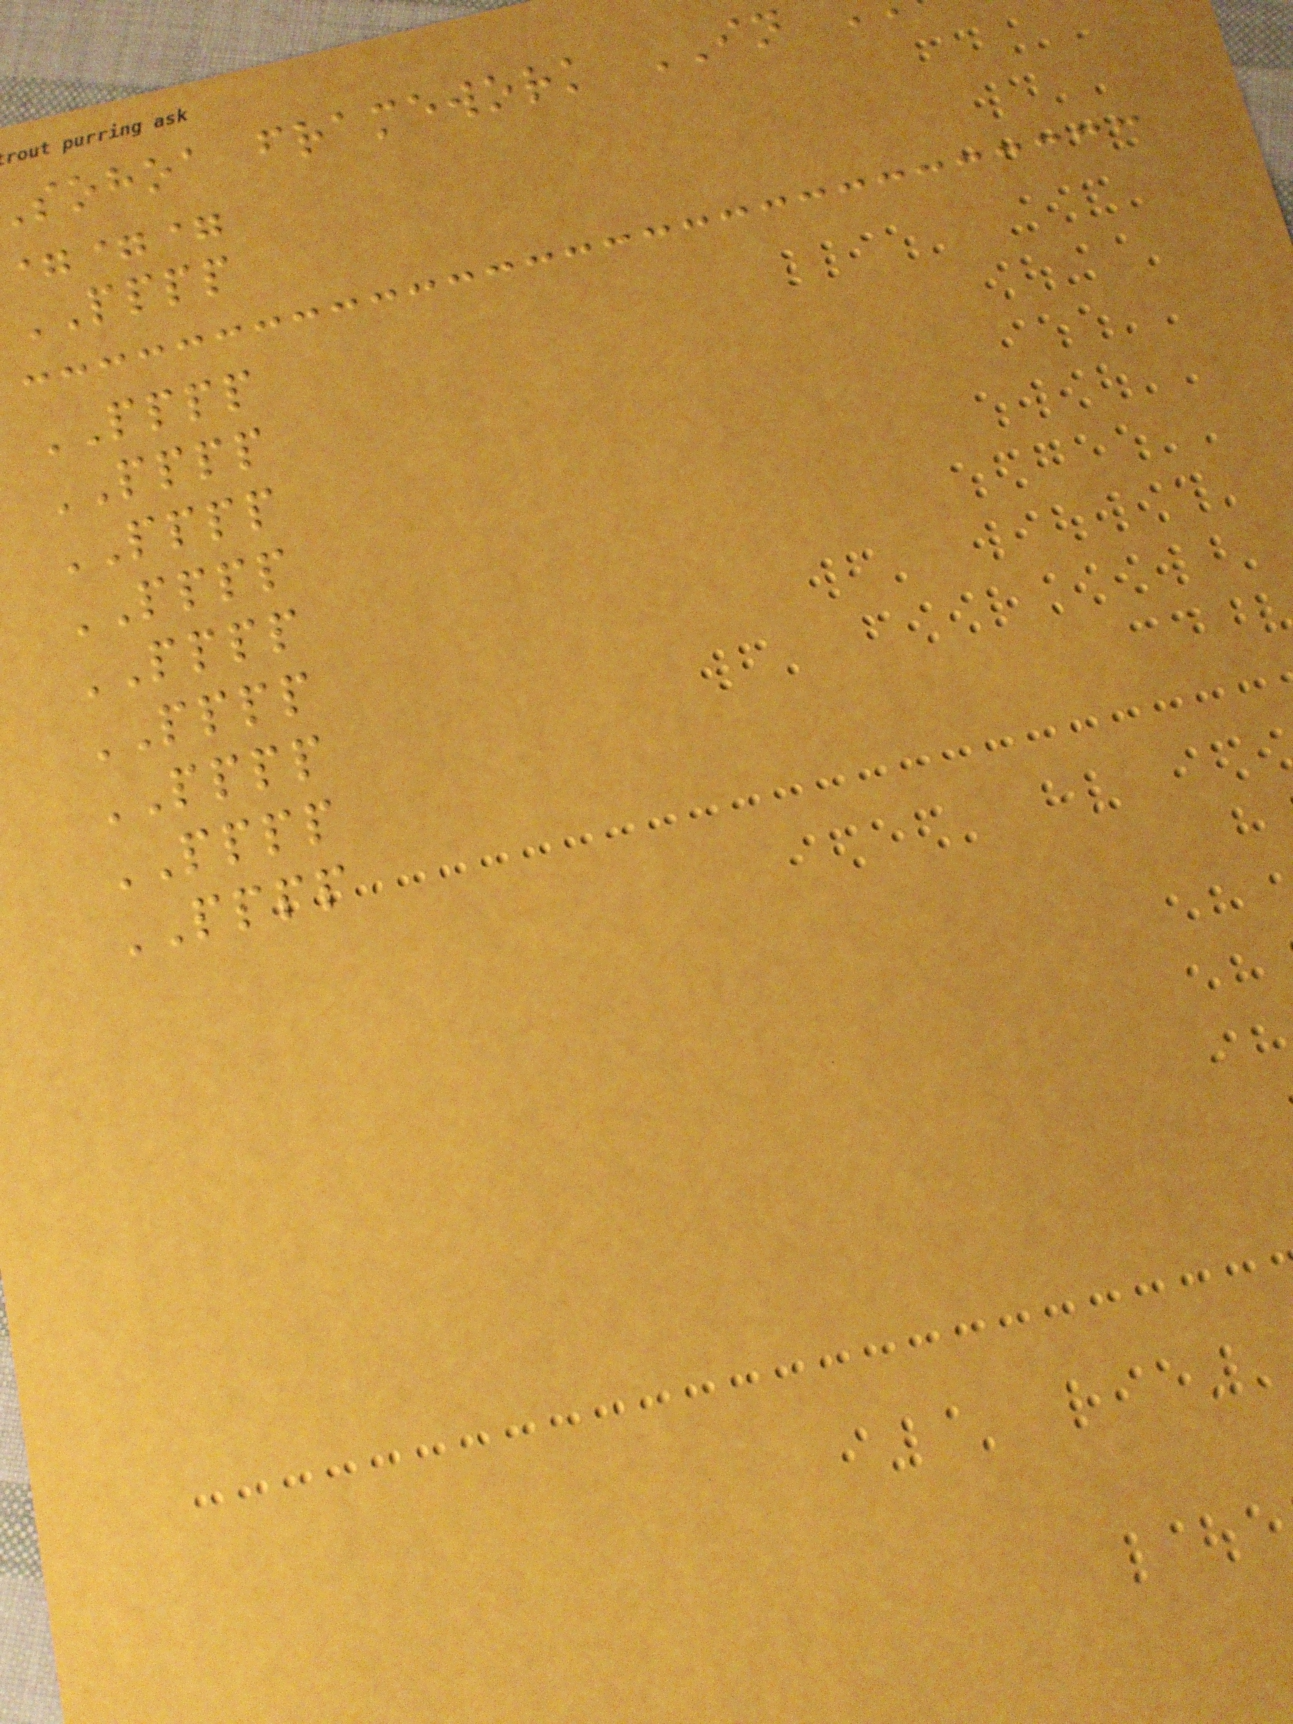sohoa framework IN
===
PPPP
PPPP
PPPP
PPPP
PPPP
PPPP
PPPP
PPPP
PPPP
PPPP
